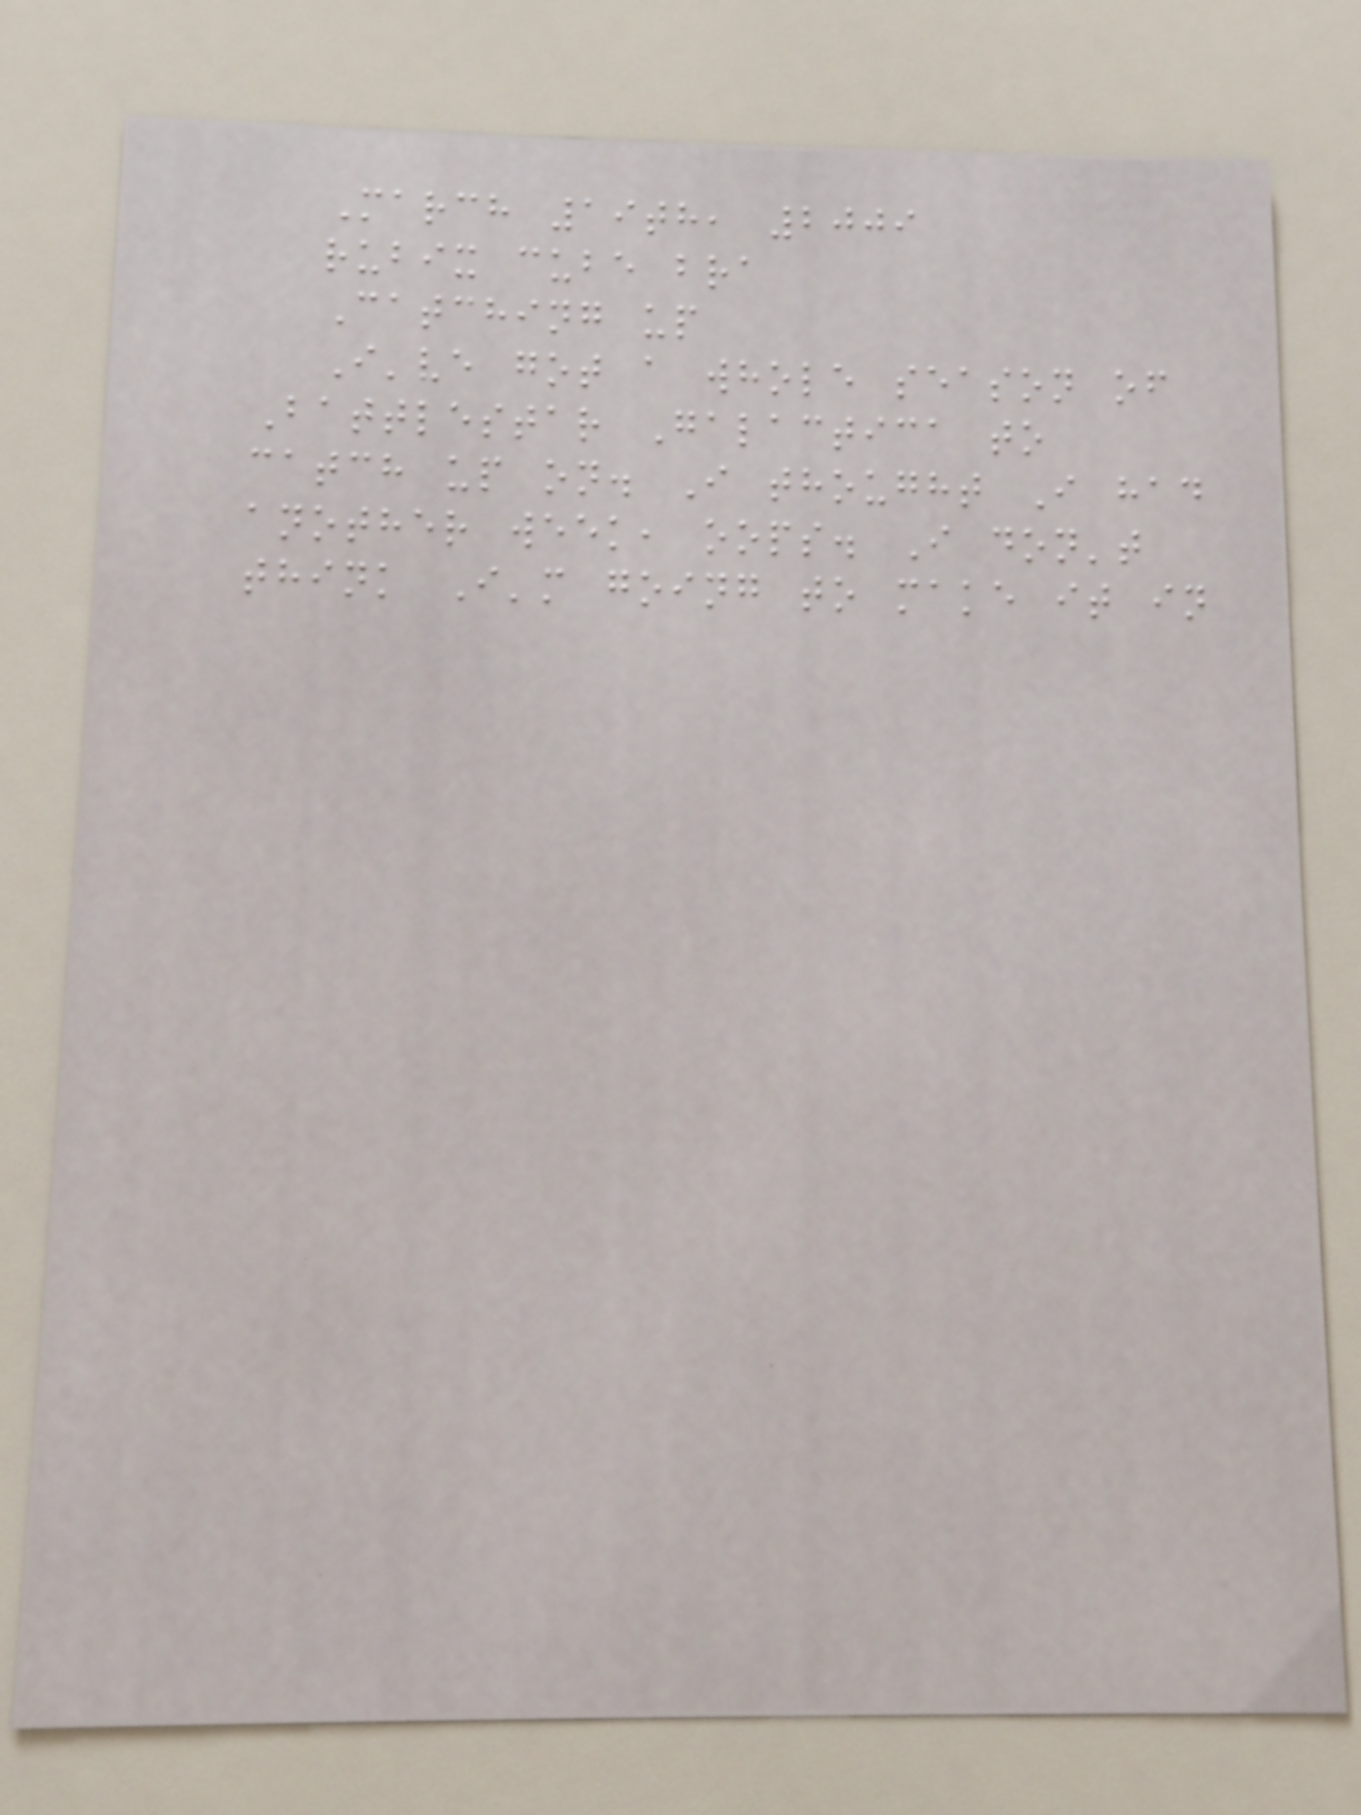March 19th, 2009
rubix cube bra
Catching up
I've got a whole season of
Battlestar Galactica to
catch up on. I thought I had
another week, oops. I don't
think I'm going to make it in
